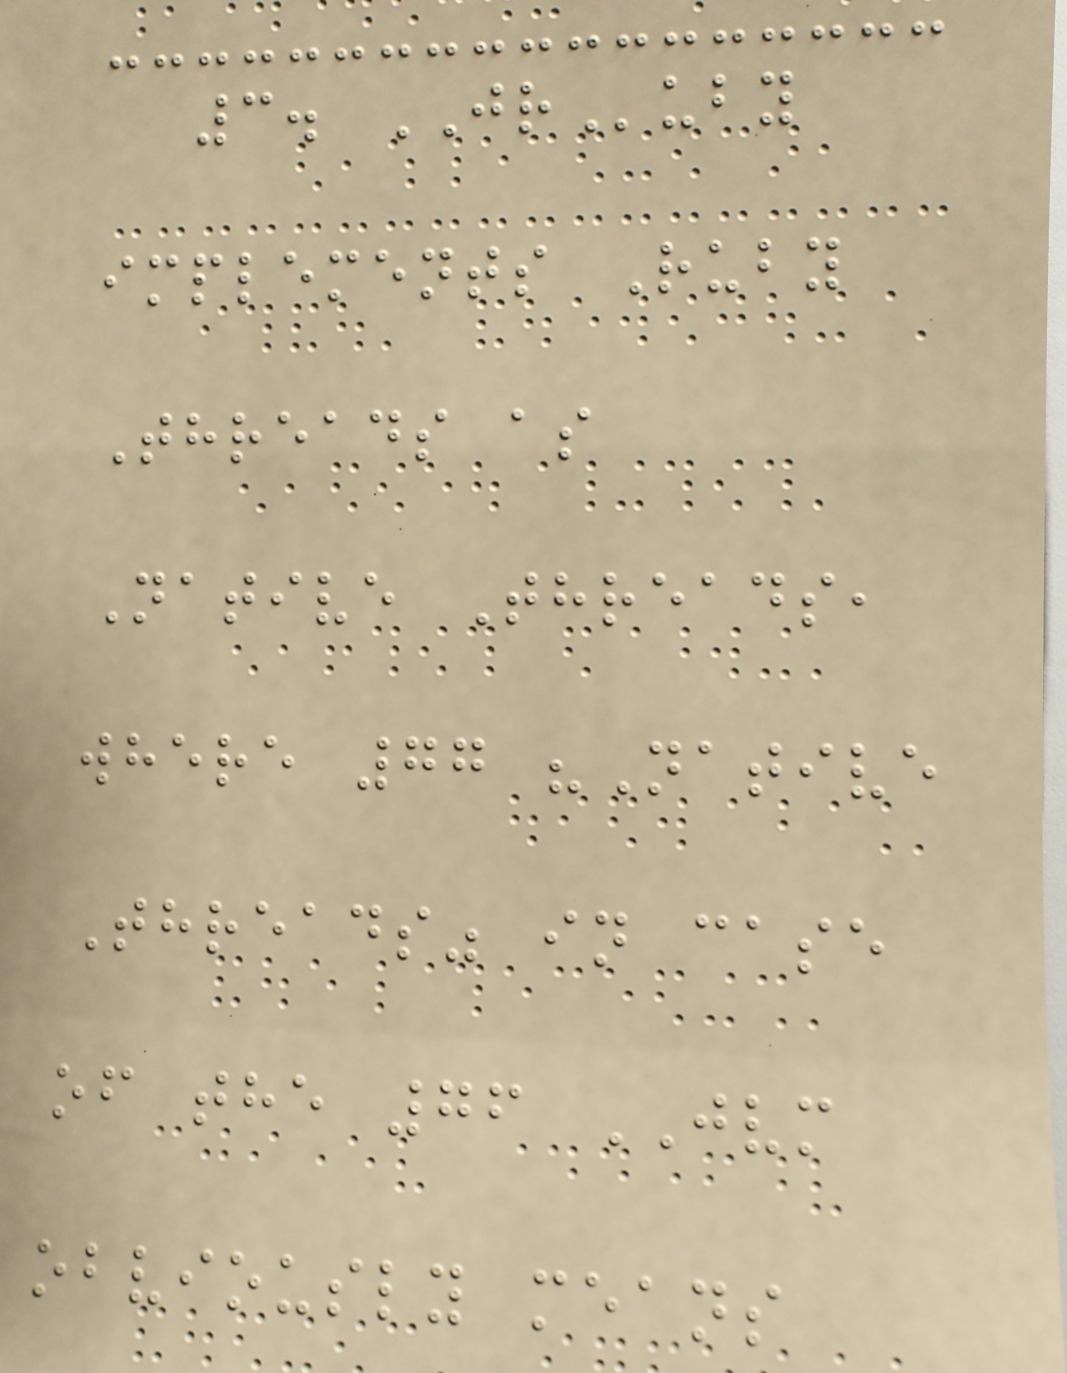3. JRuby
implements Ruby
Threads as
Native Threads,
where 77 "Native
Threads" in case
of the 76 JVM
obviously means
